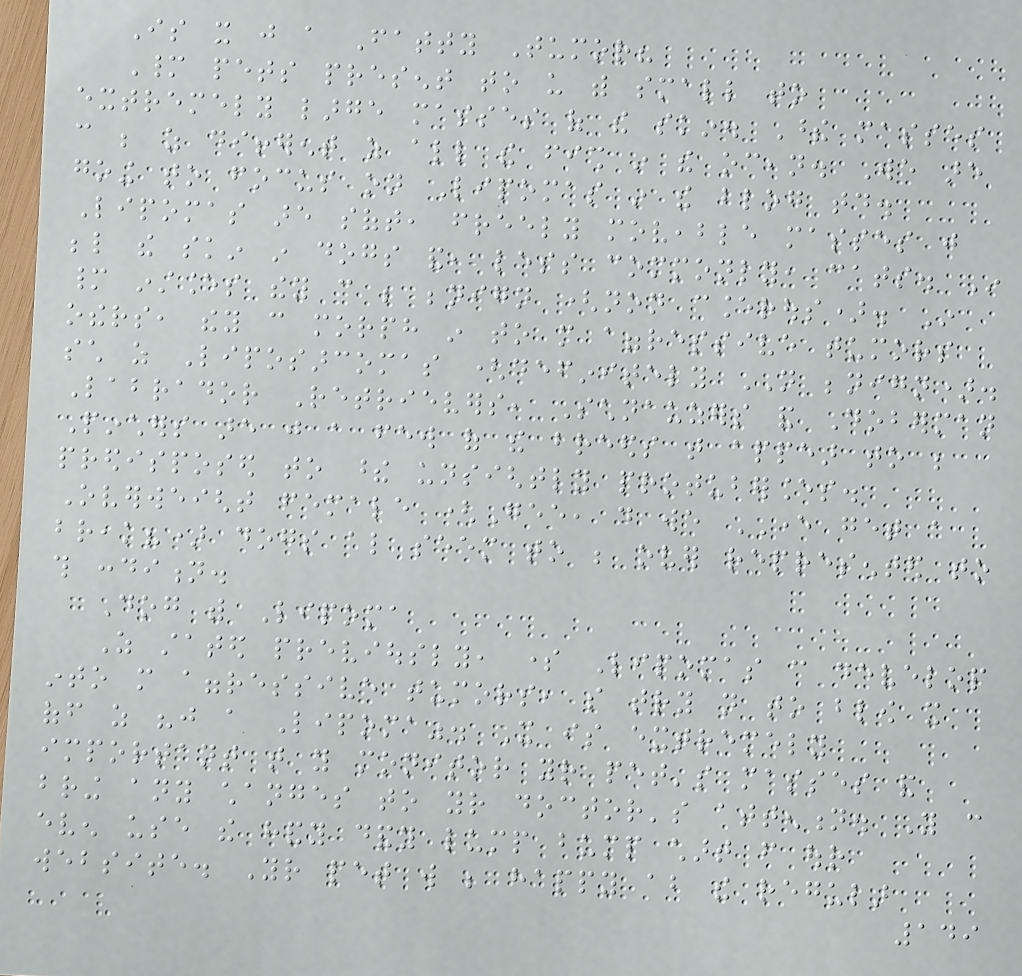Is it just a Fatty Tumor?
Many pets present to us with small to
extremely large masses of the skin. These masses
can be as different as all the fish in the ocean. We are
going to focus on Lipomas in the blog today.
Lipomas are soft, freely moveable masses just
below the skin in dogs and, less commonly, cats. In
many instances they can be benign (non cancerous). In
others, they can morph in to more aggressive tumors
such as Liposarcomas (definitely NOT benign).
Labrador Retrievers, Schnauzers and Doberman
Pinchers are just a few of the breeds that appear to be
predisposed to these unsightly protuberances.
Overweight female (Gee, do we EVER get a
break?) dogs also seem to be over represented to
this condition.
Dog with Lipoma
As stated previously, some Lipomas can develop
into more aggressive tumors, so try not to blow it
off as "just a Lipoma". It is extremely
important that you monitor your pet's masses and
bring any changes to your doctor's attention. You can
even use the handy dandy lump bump chart from our
website. Your pet will be happy about the regular
149
